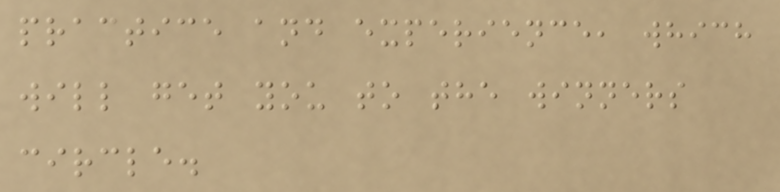practice and experience, which
will get you to the winners
circle.
